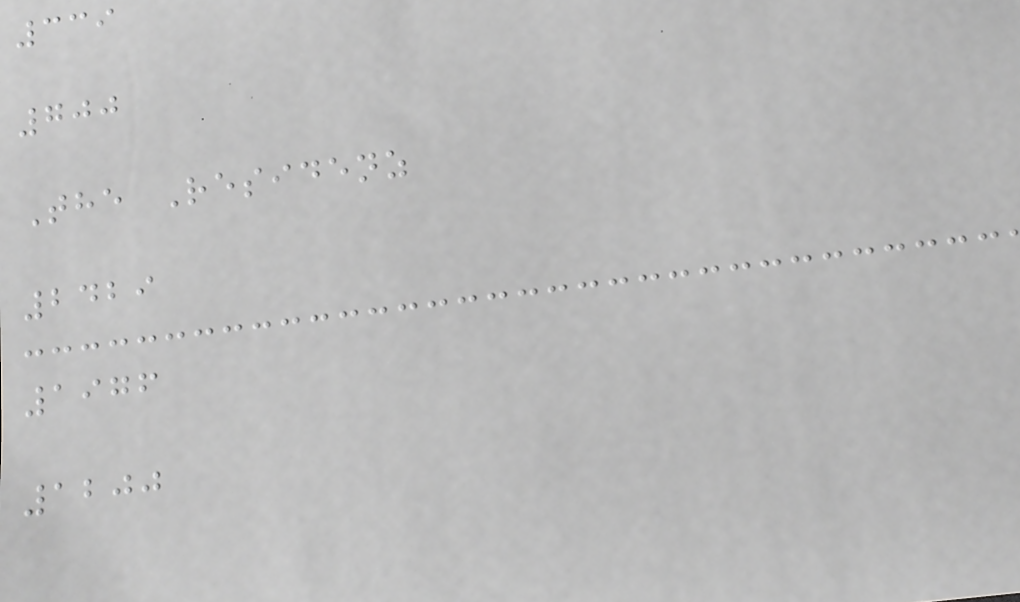339
700
The Residenz
2429
1976
1200
